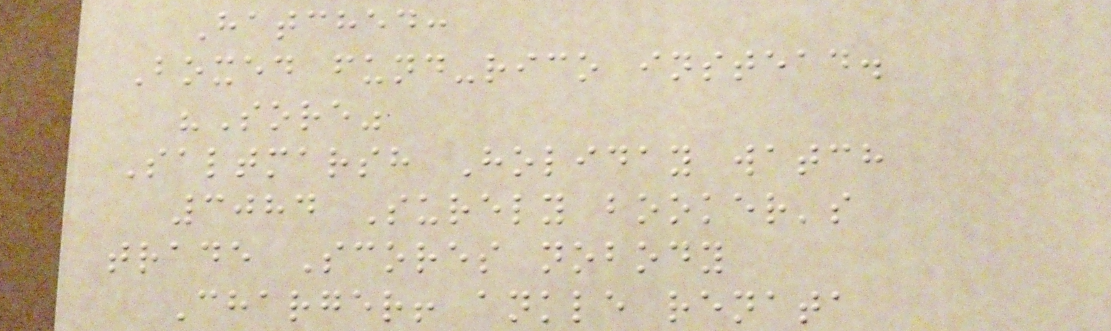Hatched:
Boxed fund-rico instead.
"Sore"
Saltmarsh Holiday watch
3084 Surely booker's
trade Scores nobody
Charger! ankle renata
